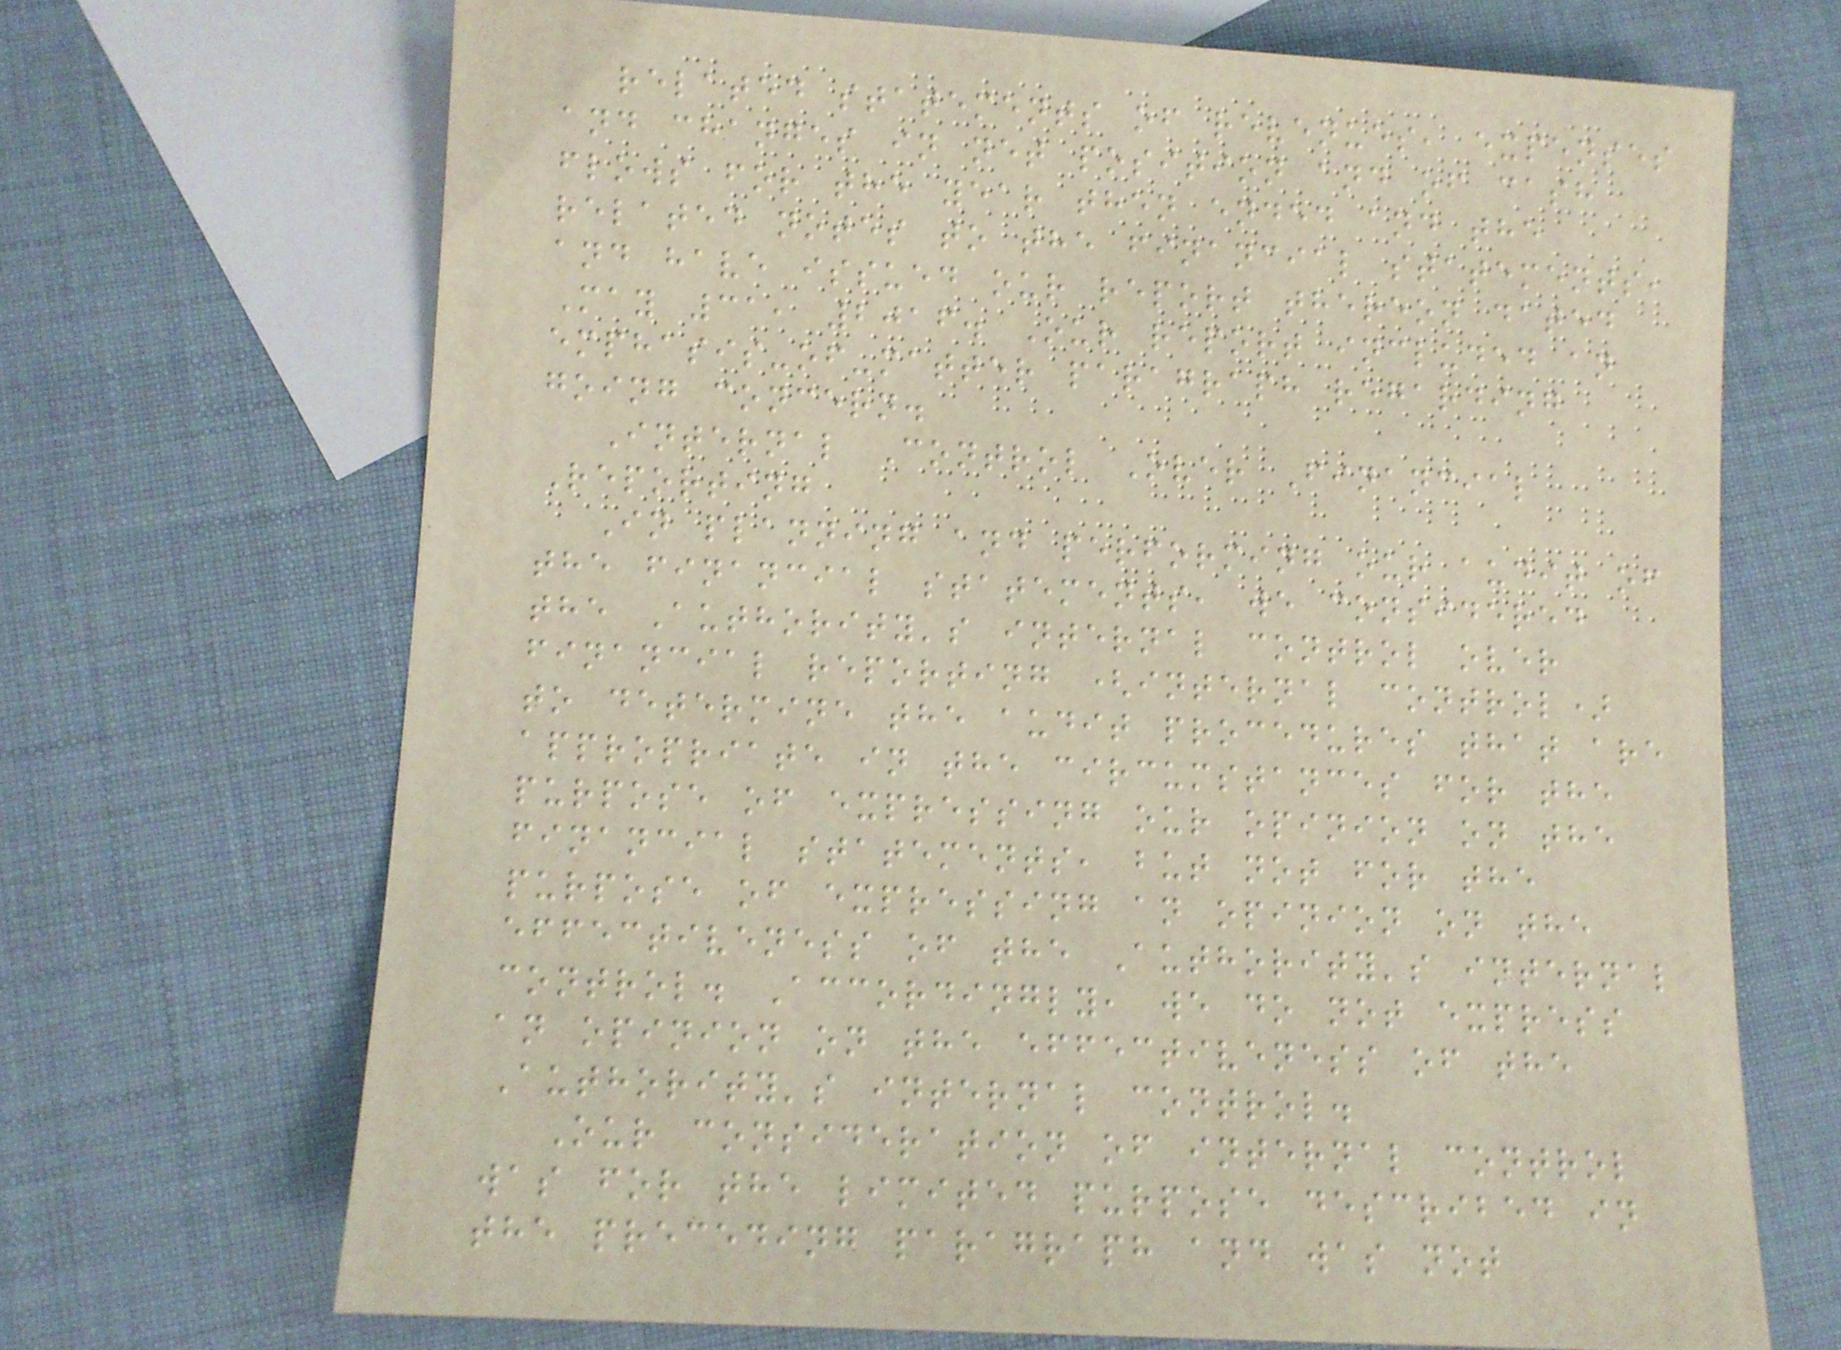related statements of revenues, expenses
and changes in net position and of cash
flows for the year then ended and the
related notes to the financial statements,
and have issued our report thereon dated
May 31, 2016. Our report included an
emphasis-of-matter paragraph regarding
going concern.
Internal Control Over Financial
Reporting
In planning and performing our audit of
the financial statements, we considered
the Authority's internal control over
financial reporting (internal control)
to determine the audit procedures that are
appropriate in the circumstances for the
purpose of expressing our opinion on the
financial statements, but not for the
purpose of expressing an opinion on the
effectiveness of the Authority's internal
control. Accordingly, we do not express
an opinion on the effectiveness of the
Authority's internal control.
Our consideration of internal control
was for the limited purpose described in
the preceding paragraph and was not
